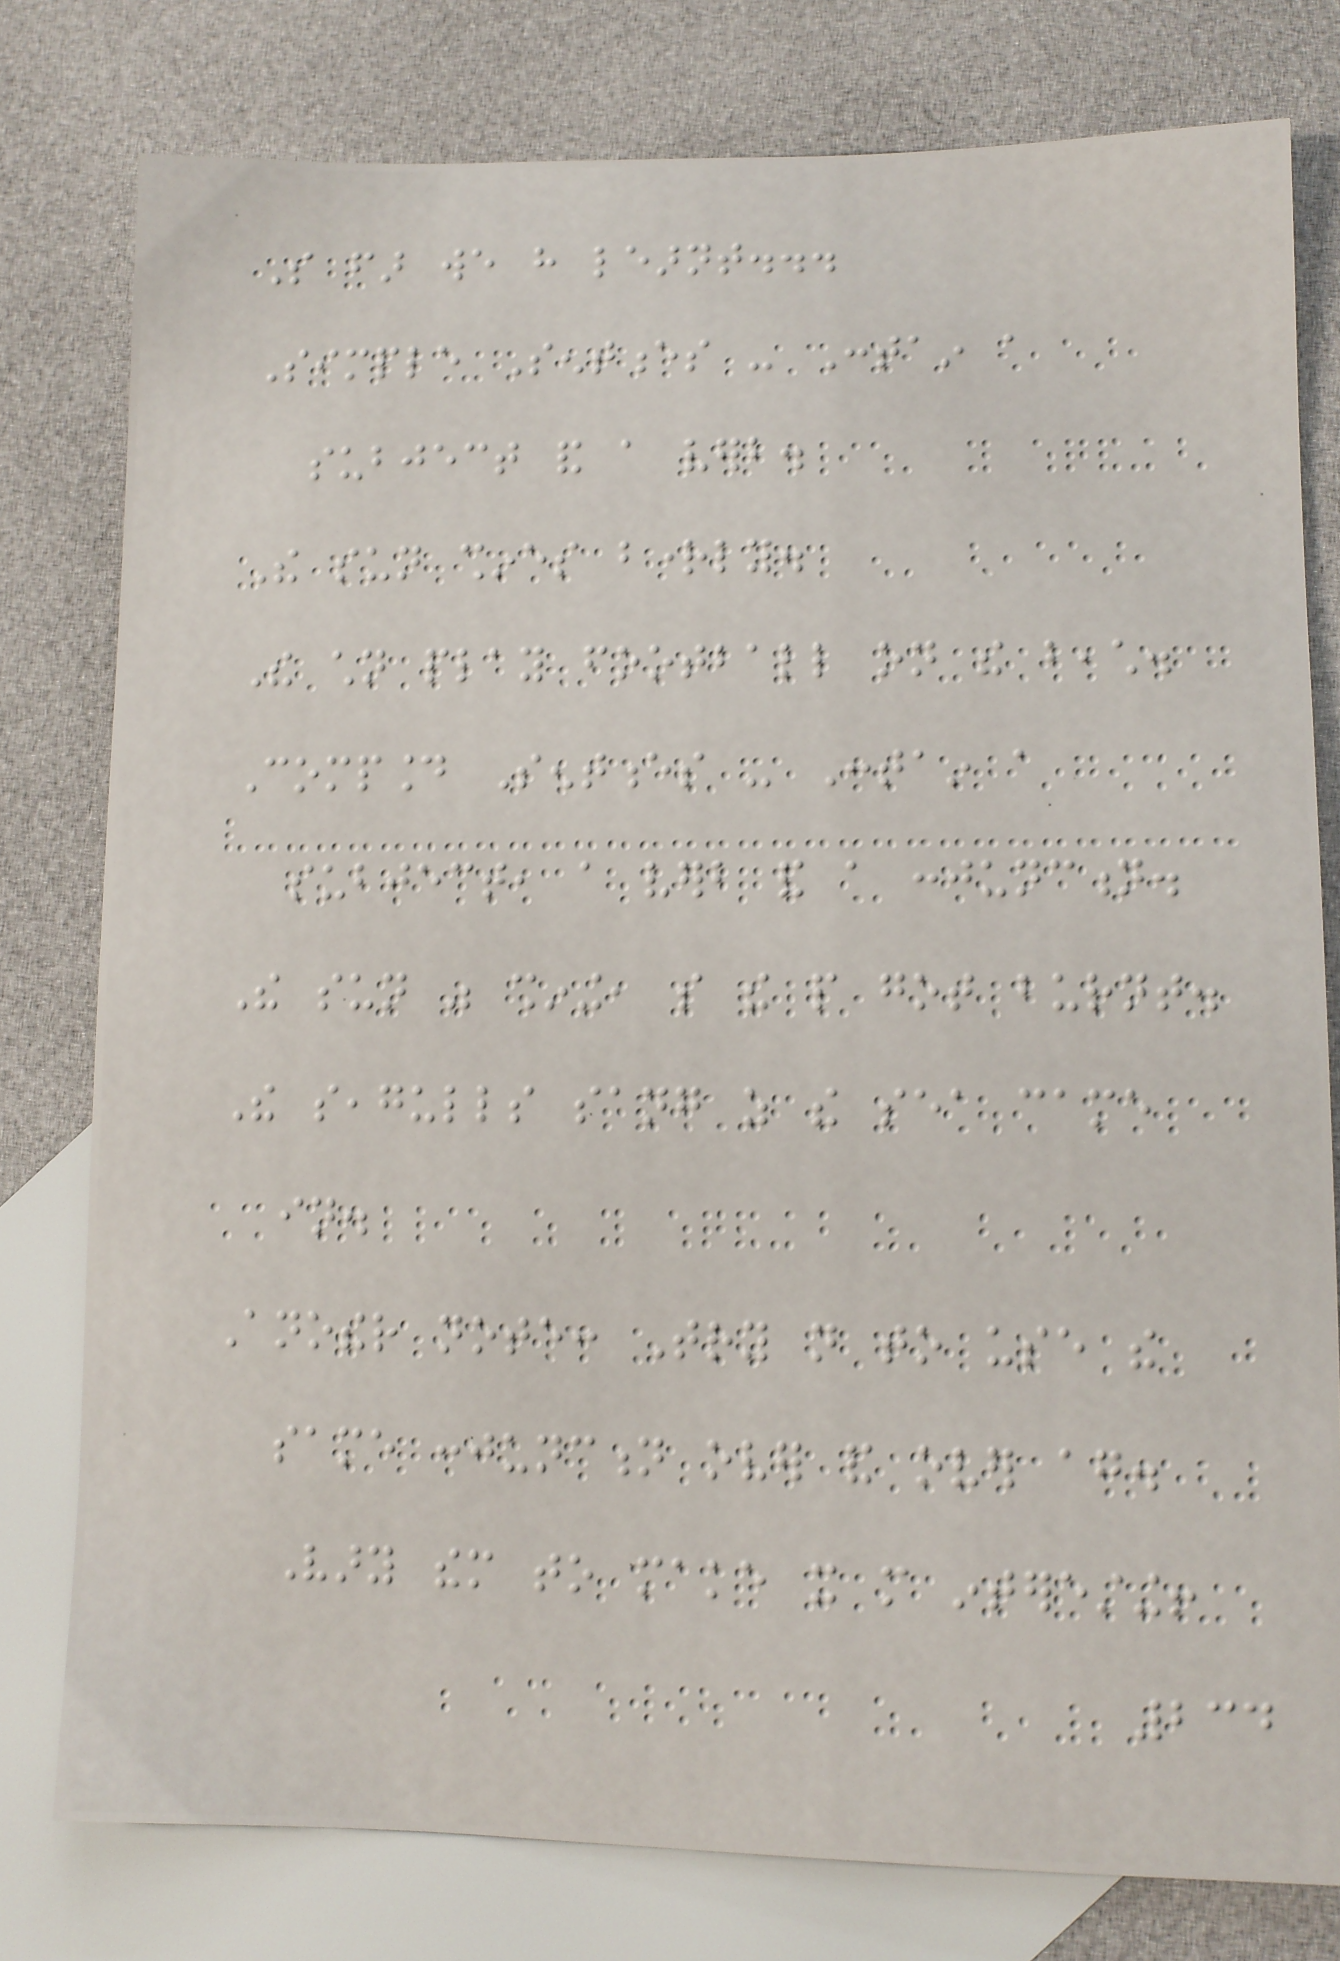So far we have learnt...
Simple Sentences - Contain a
subject and a verb.
The sun shines brightly.
The children play football on the beach.
Compound Sentences - Contain a
subject, a verb and a conjunction.
The sun was shining, so the people got burnt.
The seagulls sang as the sea came
in.
Another note: Try not to use the
same conjunction over and over again.
Vary them to make it more interesting!
234
